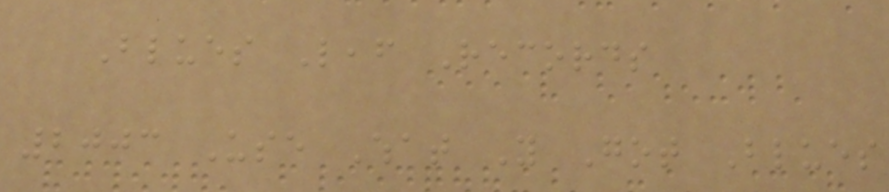Blues Leaf Records
2003 Use What You Got Blues
